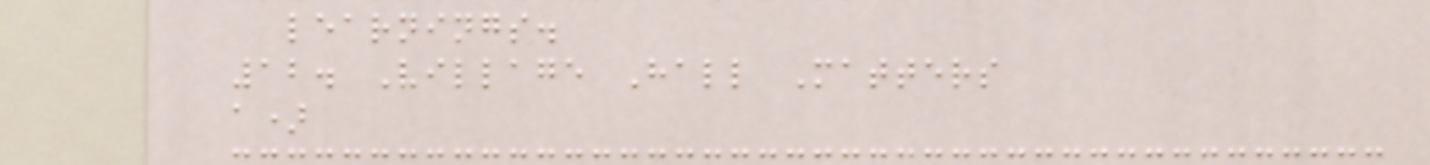learnings.
12. Village Hall Matters
a)
